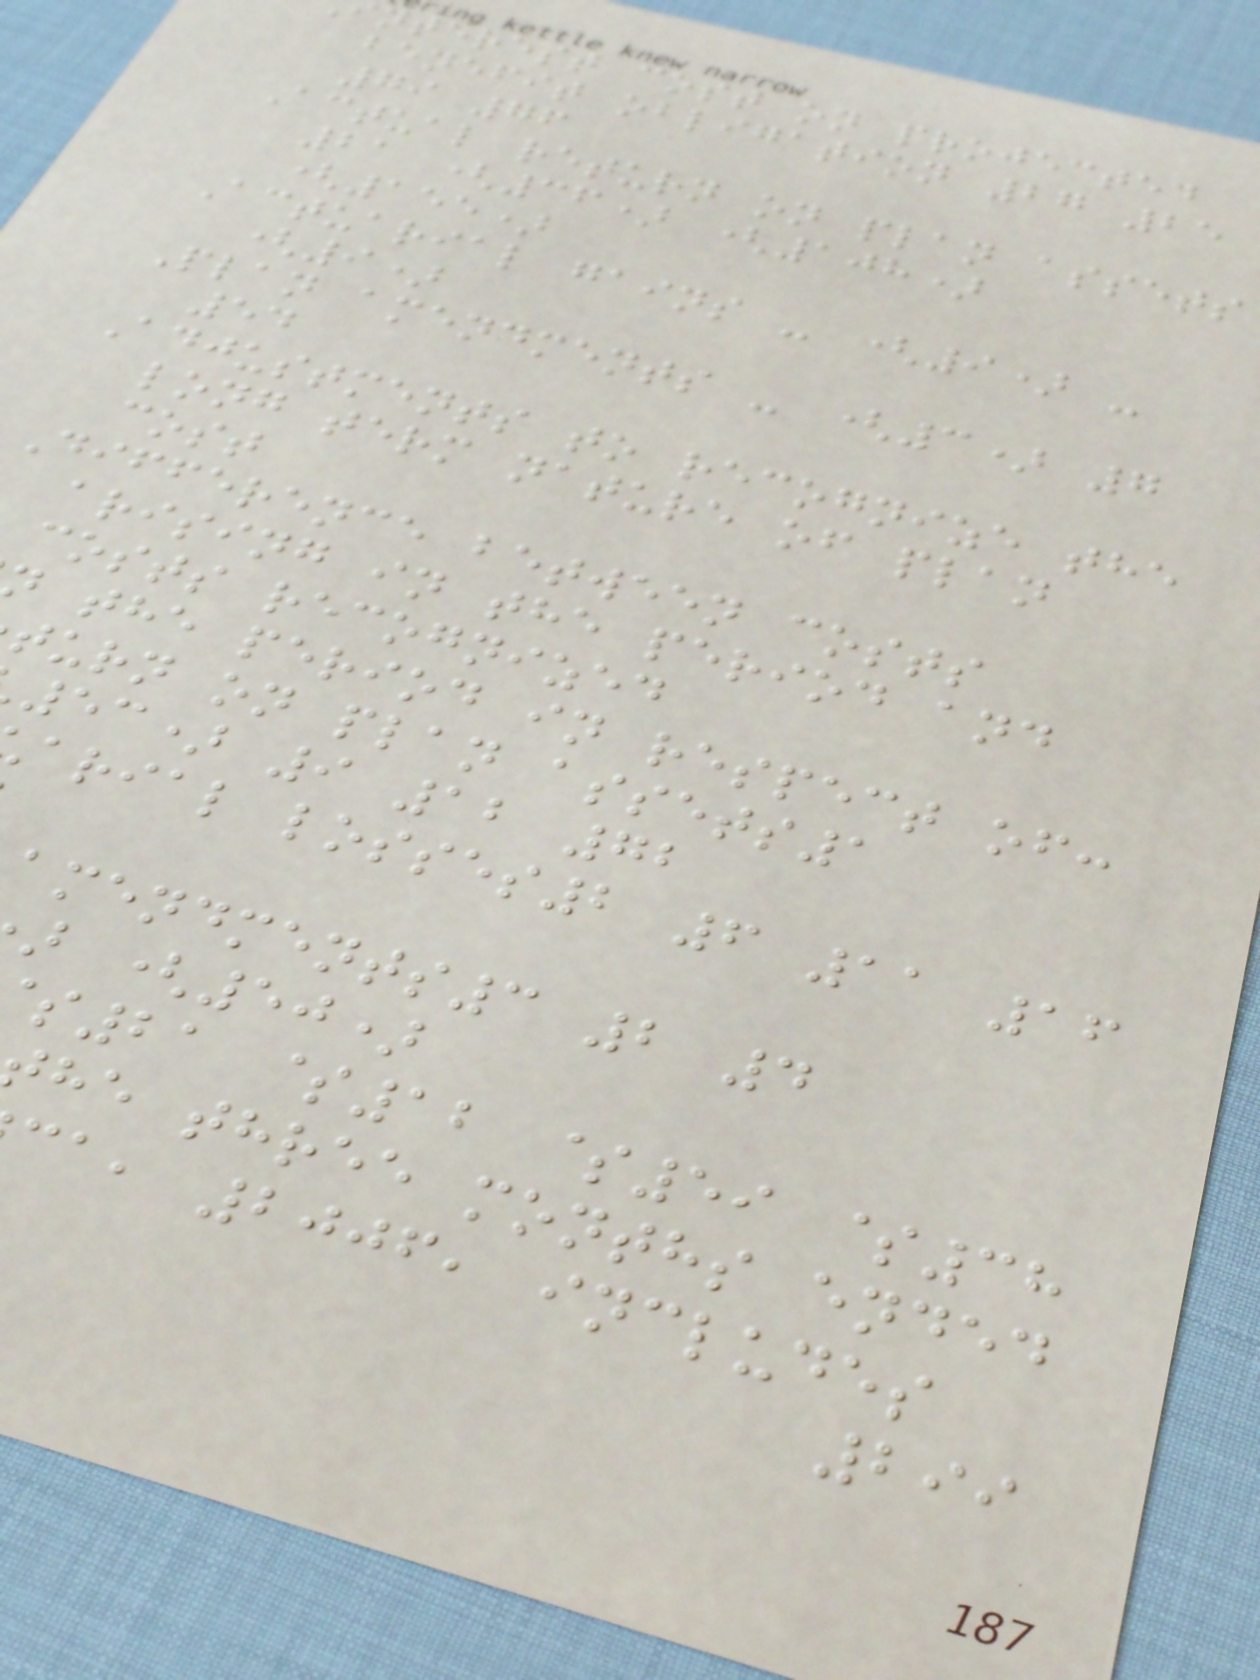nterest cost on projected
benefit obligation 27 25
79 76
Actual return on plan assets
21 (36) (108)
(155)
Actuarial gains - (9) -
(9)
Plan amendments - (3) 7
54
Adjustments to recognize the
long term nature of plan
cost
Difference between costs
arising in the period and
costs recognized
the period in respect of:
turn on plan assets1
53) 9 12 72
arial losses2 6 11 16
amendments3 2 4
(50)
21 $12 $59 $38
he three months ended
ca, 2006, includes
299
